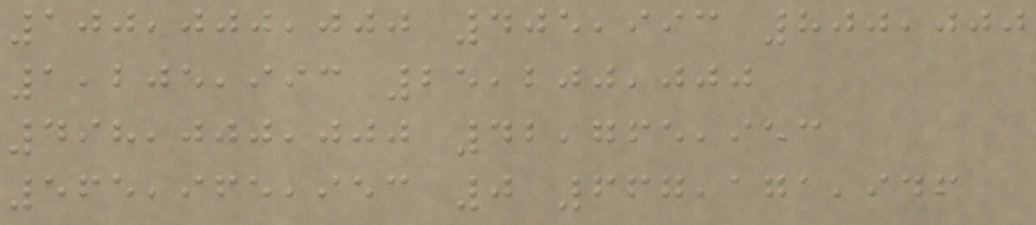100,000,000 405,993 800,000
1,205,993 25,200,000
498,000,000 42,765,953
565,965,953 0 667,171,946
